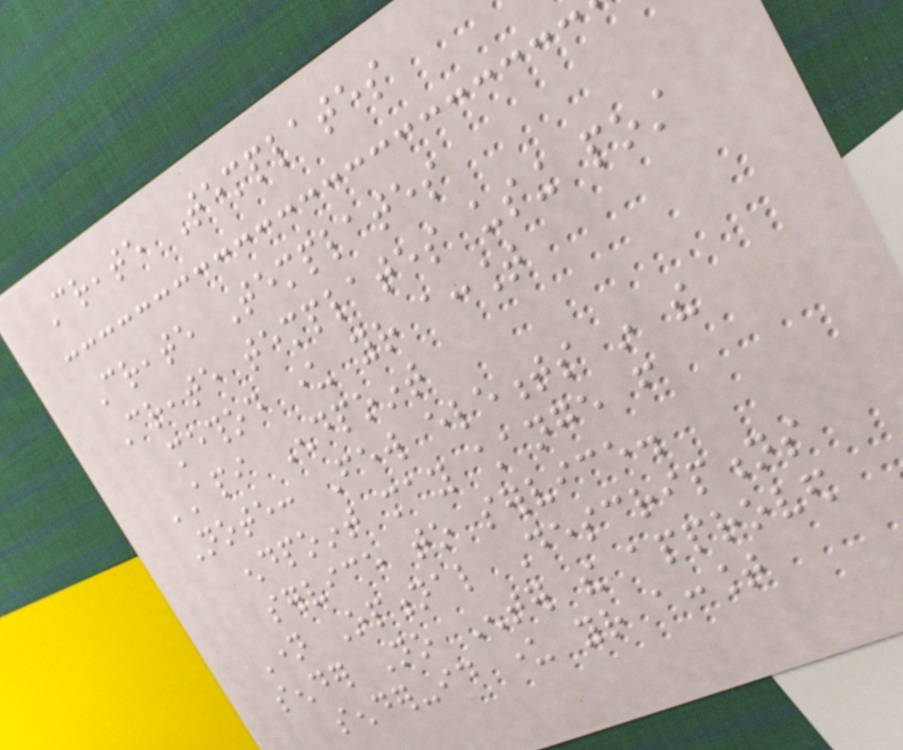Create Templates
Create Templates
Create templates using post
method under your account
API Endpoint
Note: Few elements in the
endpoint may change from
service to service.
Name Optional Descriptions
sender No Enter the approved
sender-id under your account
